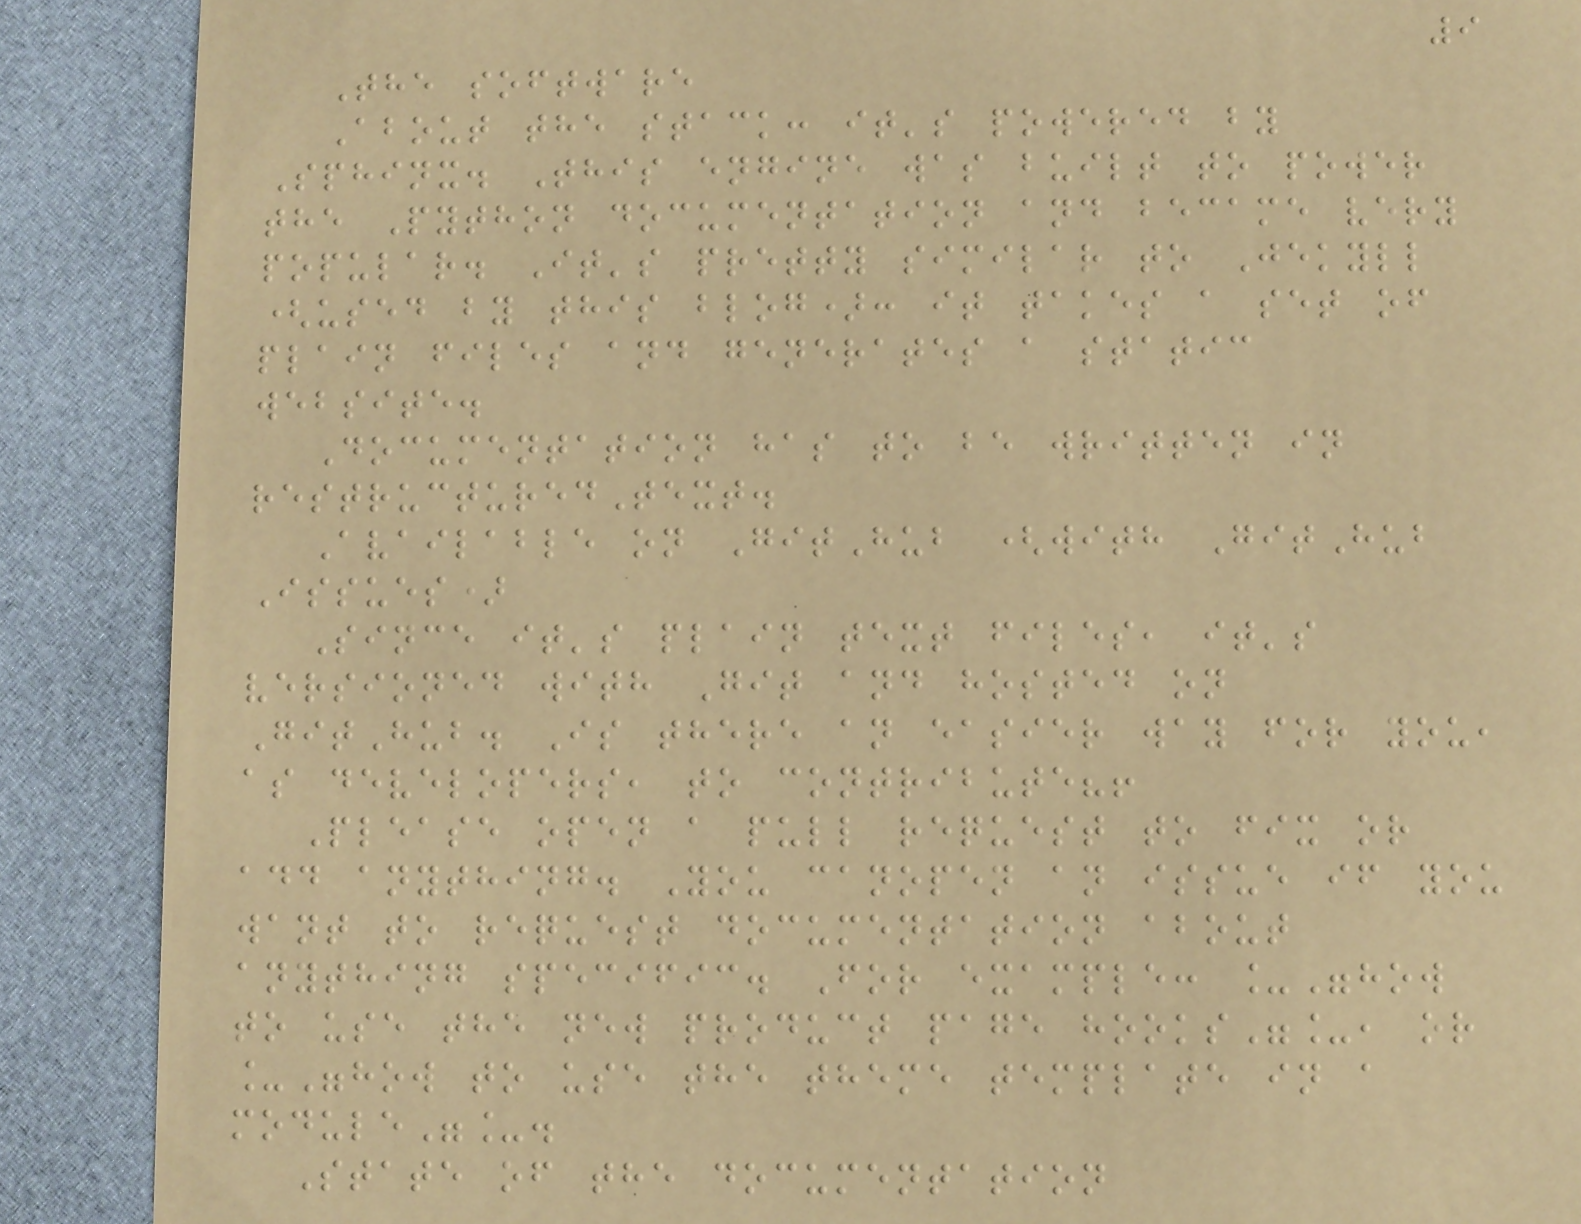9
The software
About the stack: it's powered by
Sphinx. This engine was built to power
the Python documentation and became very
popular. It's pretty similar to Jekyll
(used by this blog): it takes a set of
plain files and generates a static
website.
Documentation has to be written in
restructuredText.
Available on GitHub (with GitHub
Issues)
Since it's plain text files, it's
versioned with Git and hosted on
GitHub. Is there an easier way for you,
as developers, to contribute?!
Please open a pull request to fix or
add anything. You canopen an issue if you
want to request documentation about
anything specific. For example: _"how
to use the new product page hooks"_, or
_"how to use the theme template in a
module"_.
State of the documentation
